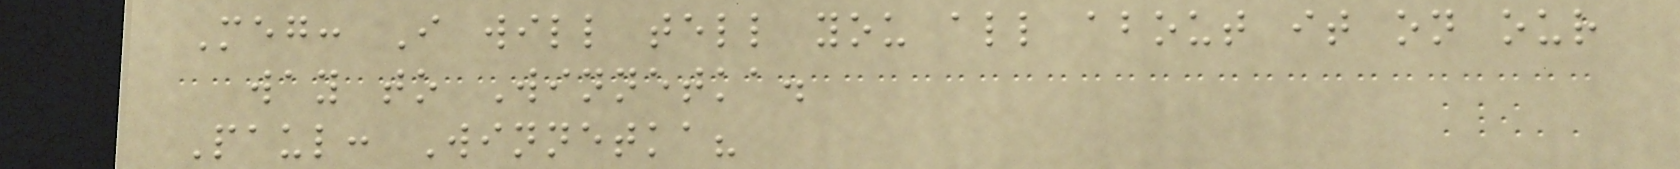Meg: I will tell you all about it on our
way to Winnetka.
Paul: Winnetka?
